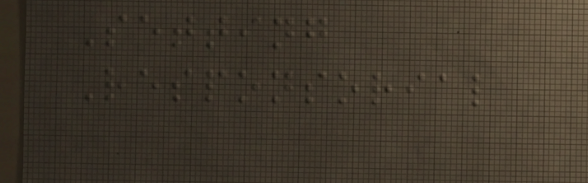Setting
Responsorial
